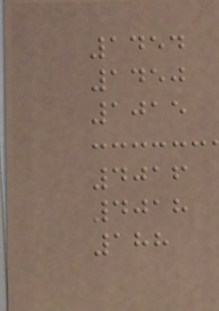1454
1450
1015
4016
4018
188
